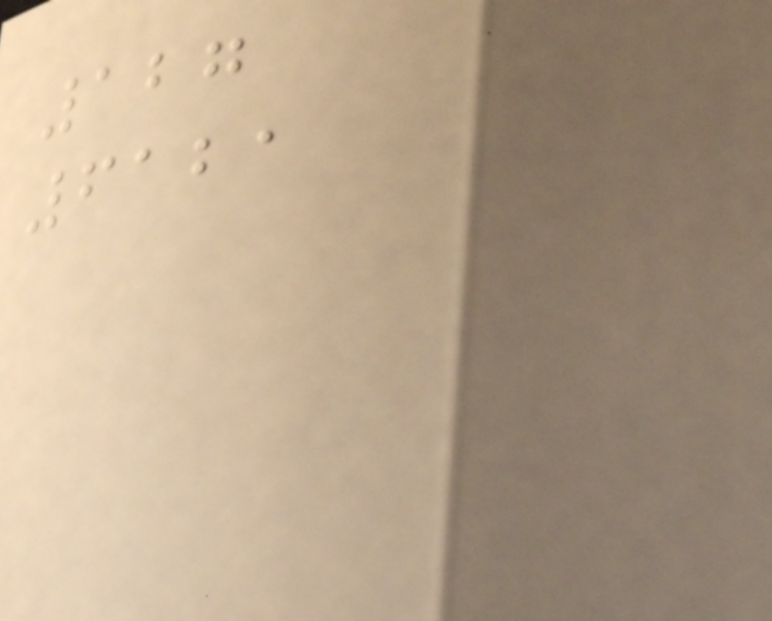127
6121
